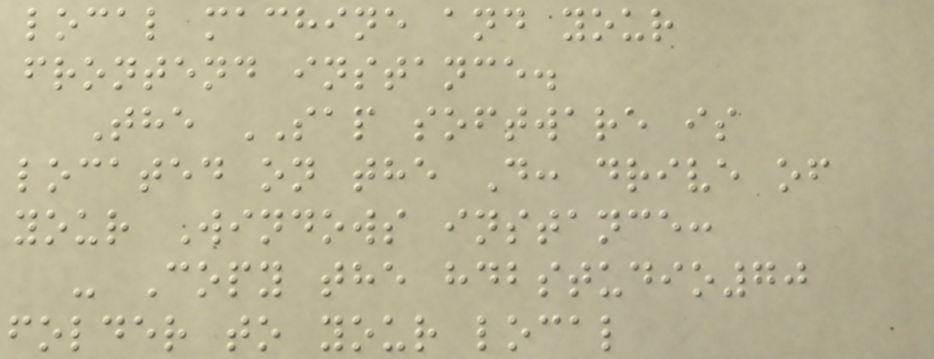local machine and your
frontend instance.
The SAP software is
located on the D: drive of
your Windows instance:
- Copy the hdbstudio70
folder to your local
